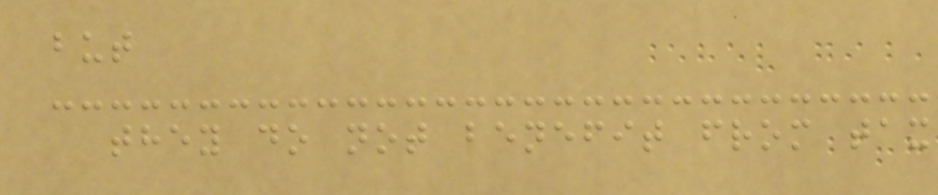but
they do not benefit from tax
